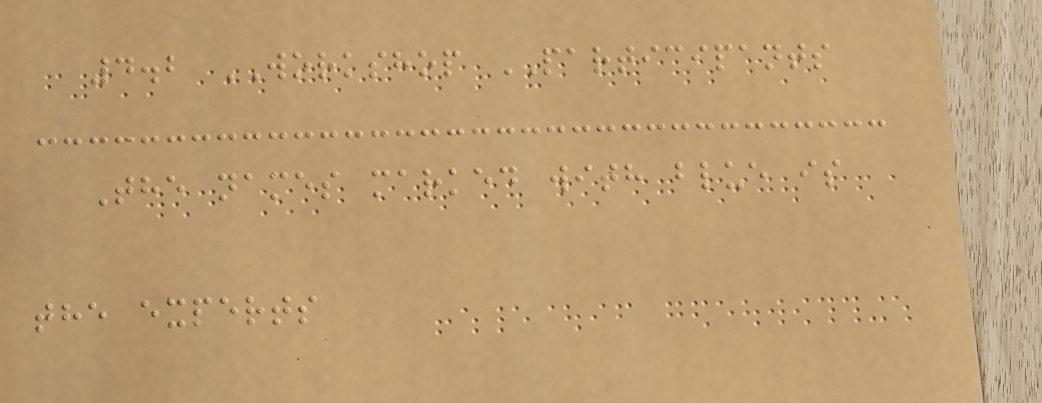4.2 WORKSHOP PARTICIPANTS
The names marked with blue is
the experts
